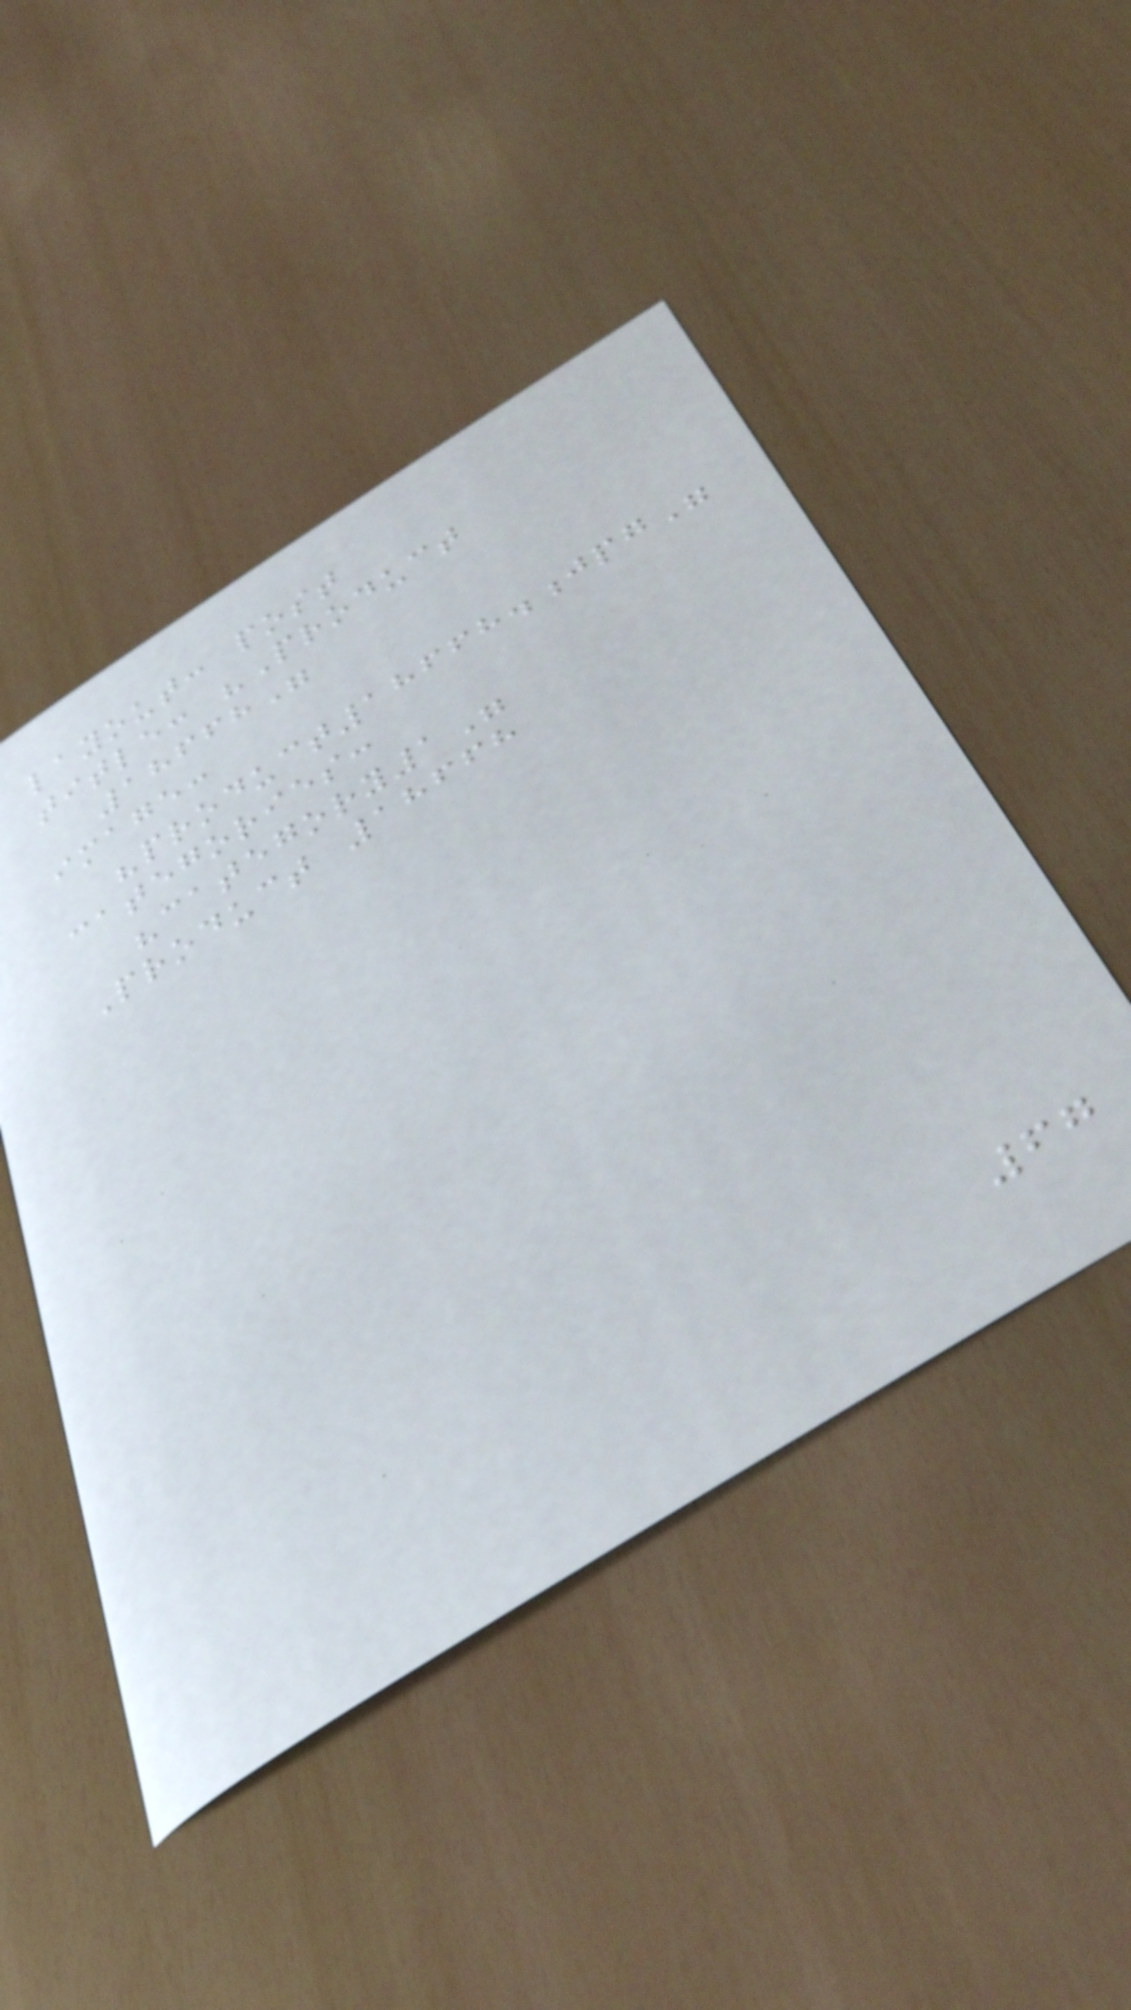layout: post
title: "Product
18668"
image:
"product18668.jpg"
categories:
"category1"
Product 18668
67
